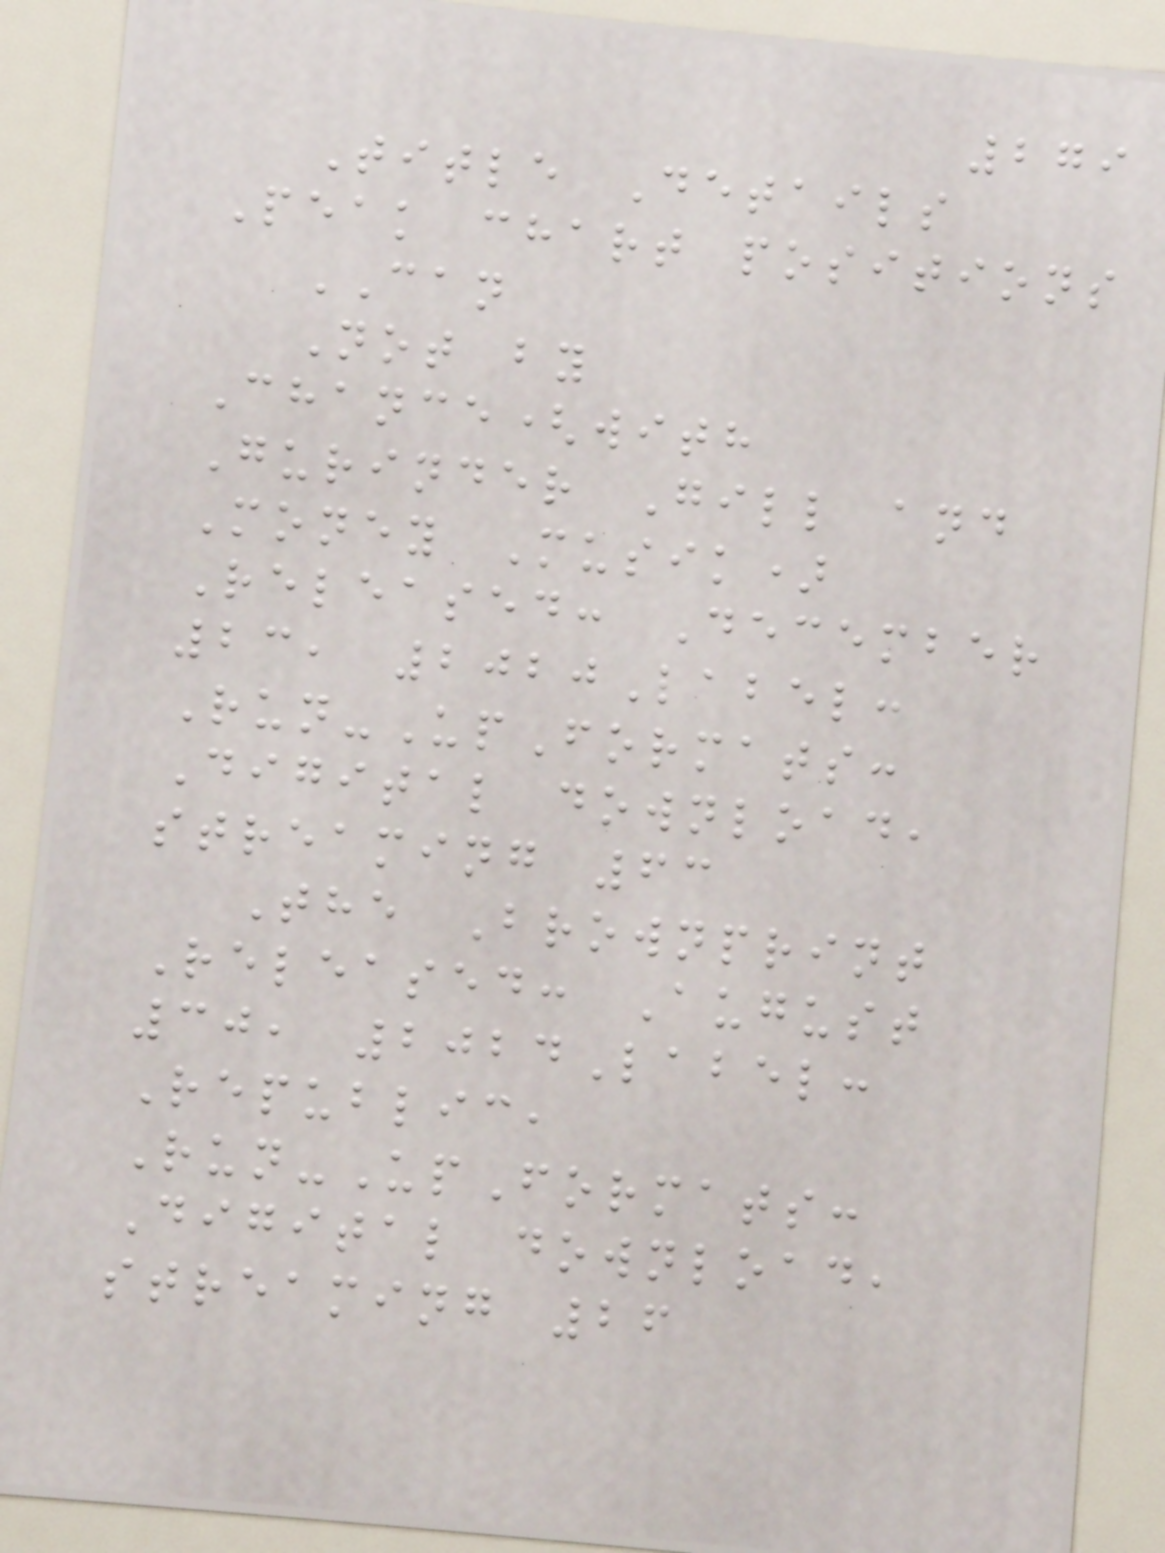279
Title Details
Peak chart positions
CAN
Not by
Chance(with
Gurinder Gill and
Money Musik)
Released: December
23, 2020Label:
Run-UpFormats:
Digital download,
streaming 63
The Brownprint
Released: August
30, 2024Label:
Republic,
Run-UpFormats:
Digital download,
streaming 26
